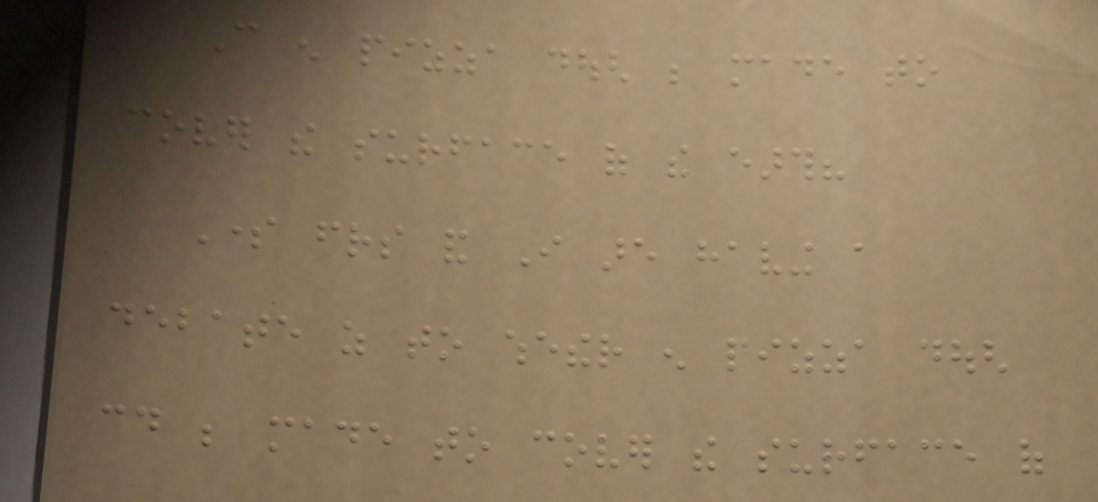Can enough pizza dough be made to
cover the surface of the earth?
Some friends and I are having a
debate as to whether enough pizza dough
could be made to cover the surface of
